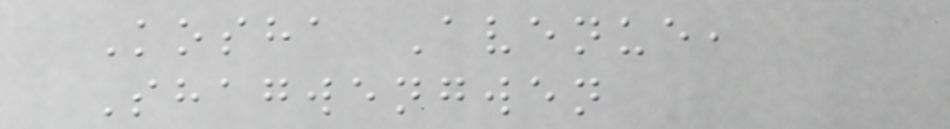Kosha Avenue,
Shagwengwen
